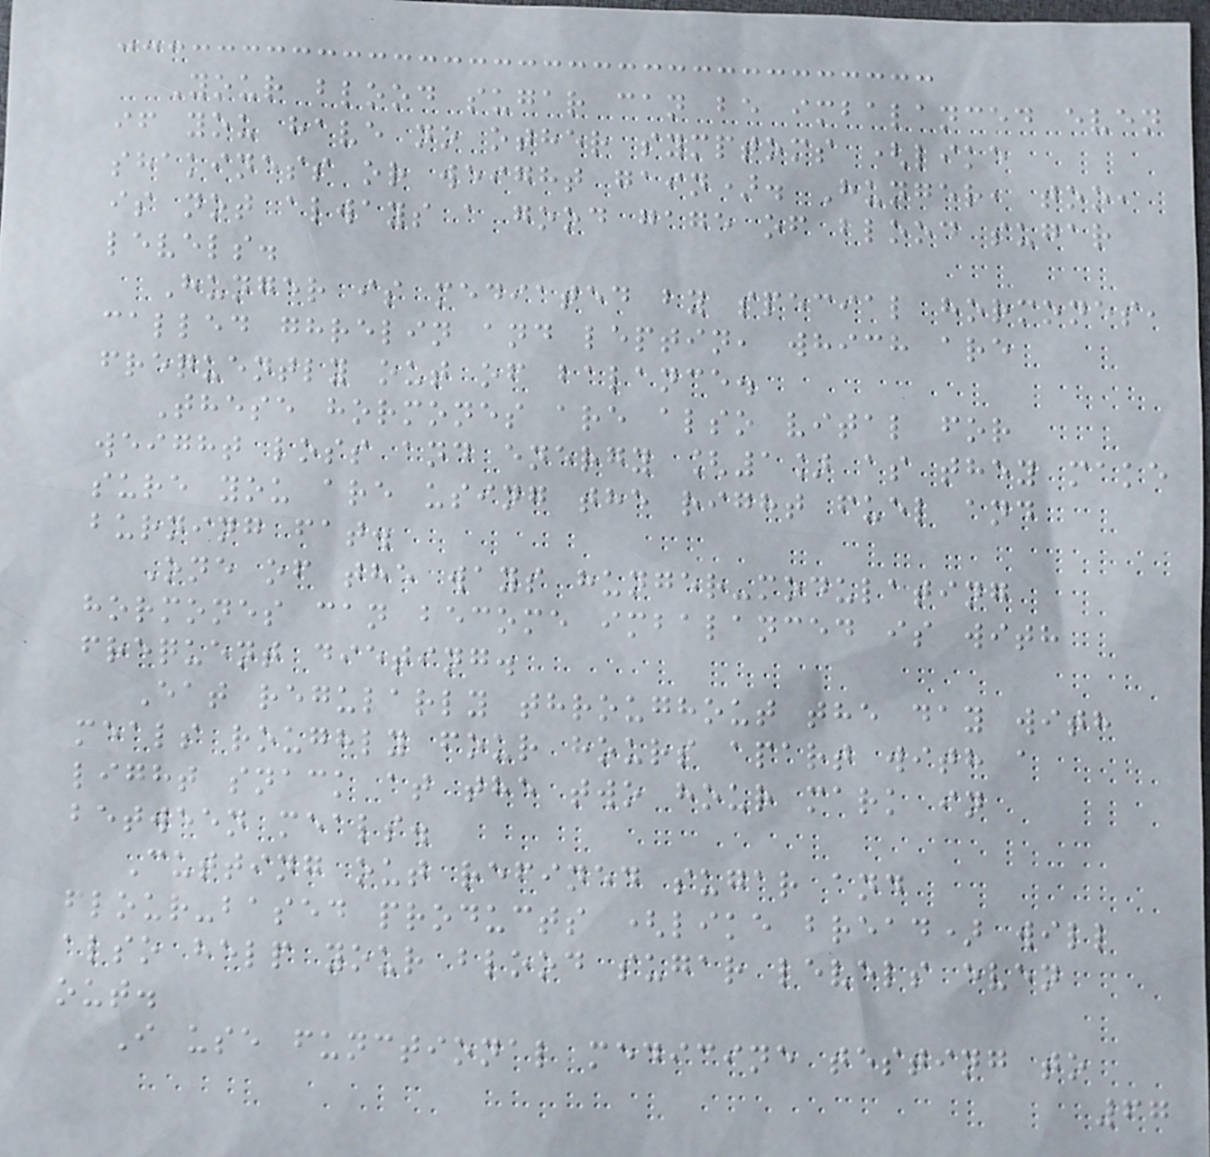Your blood sugar can be imbalanced even
if you have no other symptoms (like
shakiness or weight gain). Hunger, too,
is not always a good gage of blood sugar
levels.
Hunger is mediated by special hormones,
called ghrelin and leptin, which are
frequently out of balance.
These hormones are also vital for
weight loss and energy [1] as they make
sure you are using the right fuel and
burning fat.
One of the ways hunger-modulating
hormones can become imbalanced is with
frequent dieting.
Eat regularly throughout the day with
meals roughly four hours apart with a
light snack at the two hour mark in
between meals.
Cutting out refined sugar and
flour-based products (like bread) will
also help your blood sugar levels even
out.
I use functional medicine testing to
67
